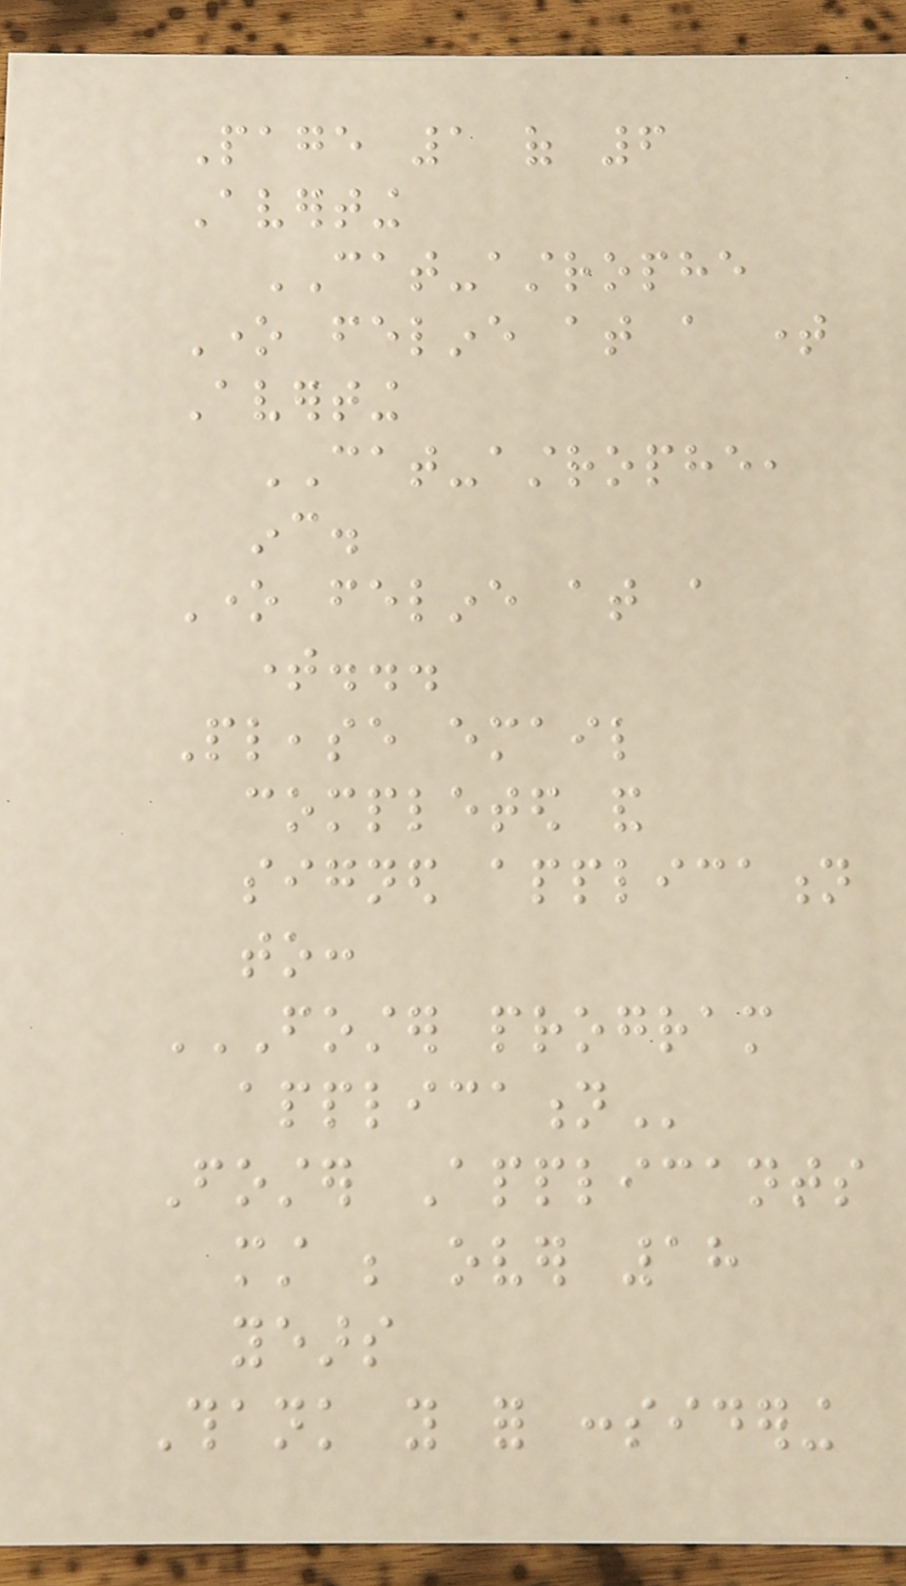Page 1 of 6
Averting
CAT-astrophe
One feline at a time
Averting
CAT-astrophe,
inc.
One feline at a
time...
Please email
completed and
signed application
to:
FOSTER PROGRAM
APPLICATION
Foster Applicants
must be over 18
years
Thank you for considering
